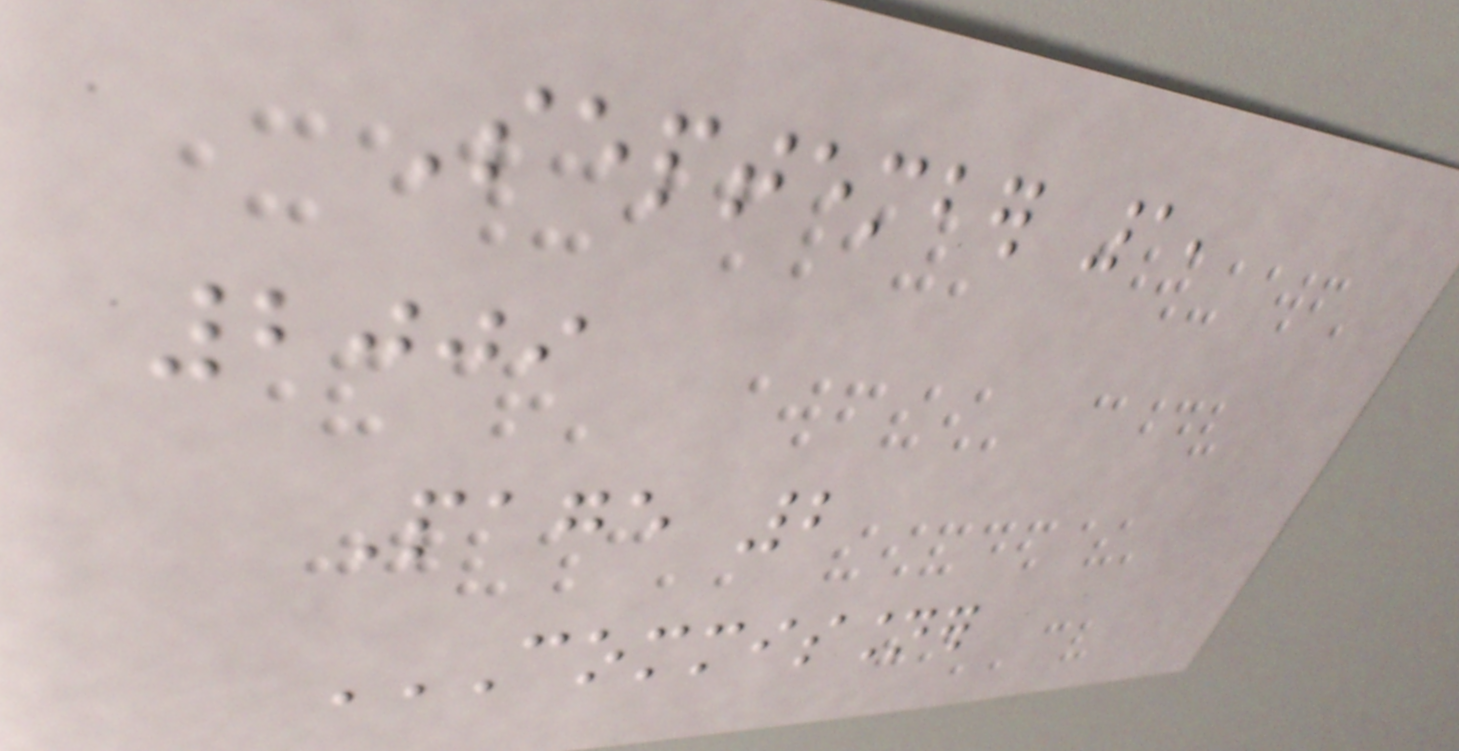September 1,
2009
Page 2
COMMISSIONER
